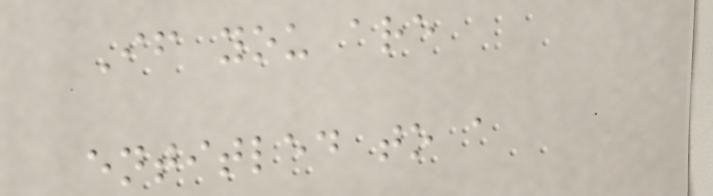If you are
entitled to a
